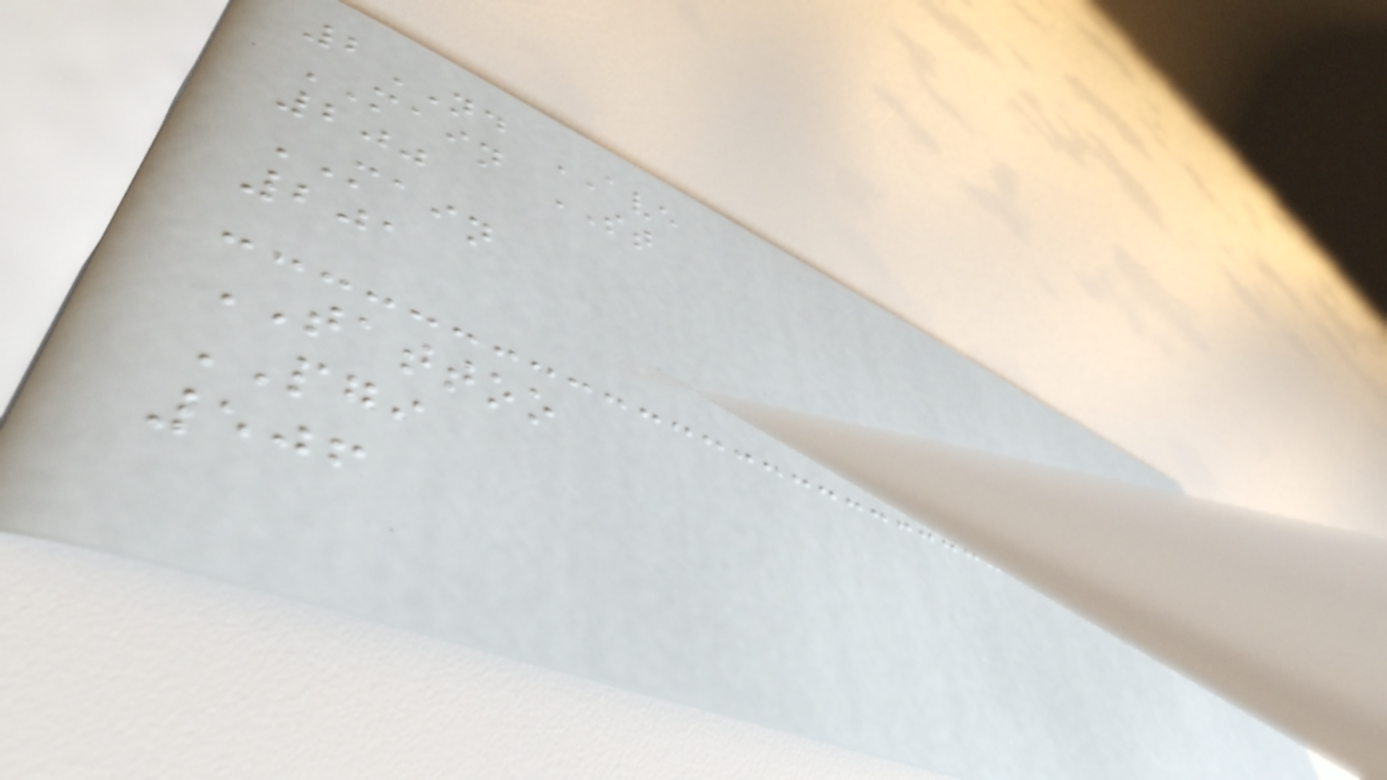2ND AVE
MAIN ST
200
MAIN
201
TATTOO
PGI
506
